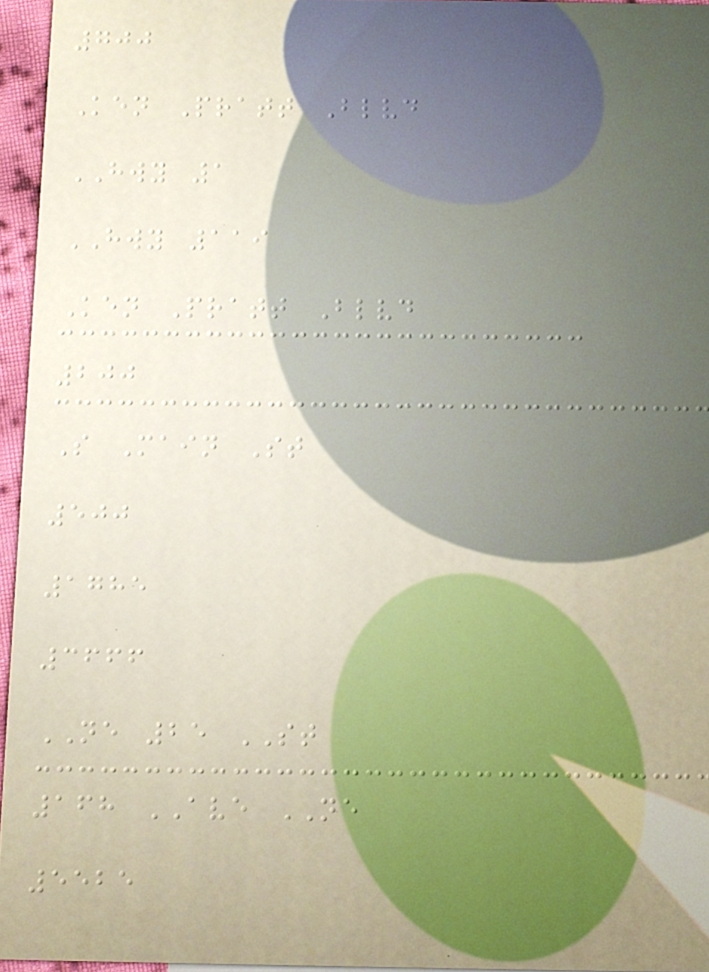700
Ken Pratt Blvd
HWY 1
HWY 119
Ken Pratt Blvd
200
S Main St
500
1785
3666
NE 25 ST
168 AVE NE
5525
